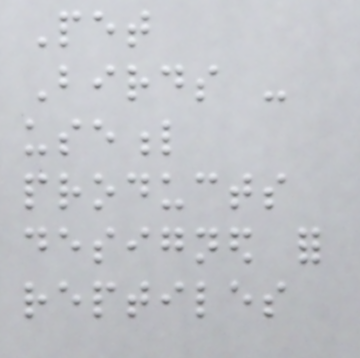Pet
Birds -
useful
products
designed for
reptiles
